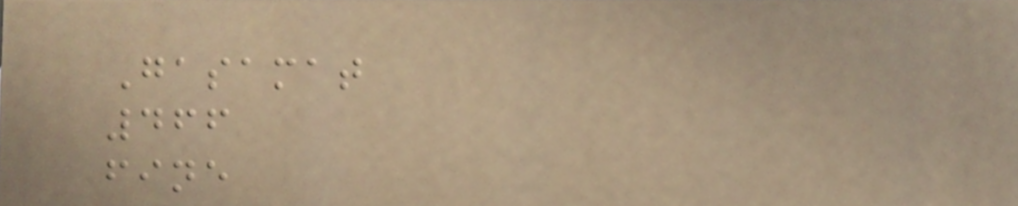Gasamat
466
fine
